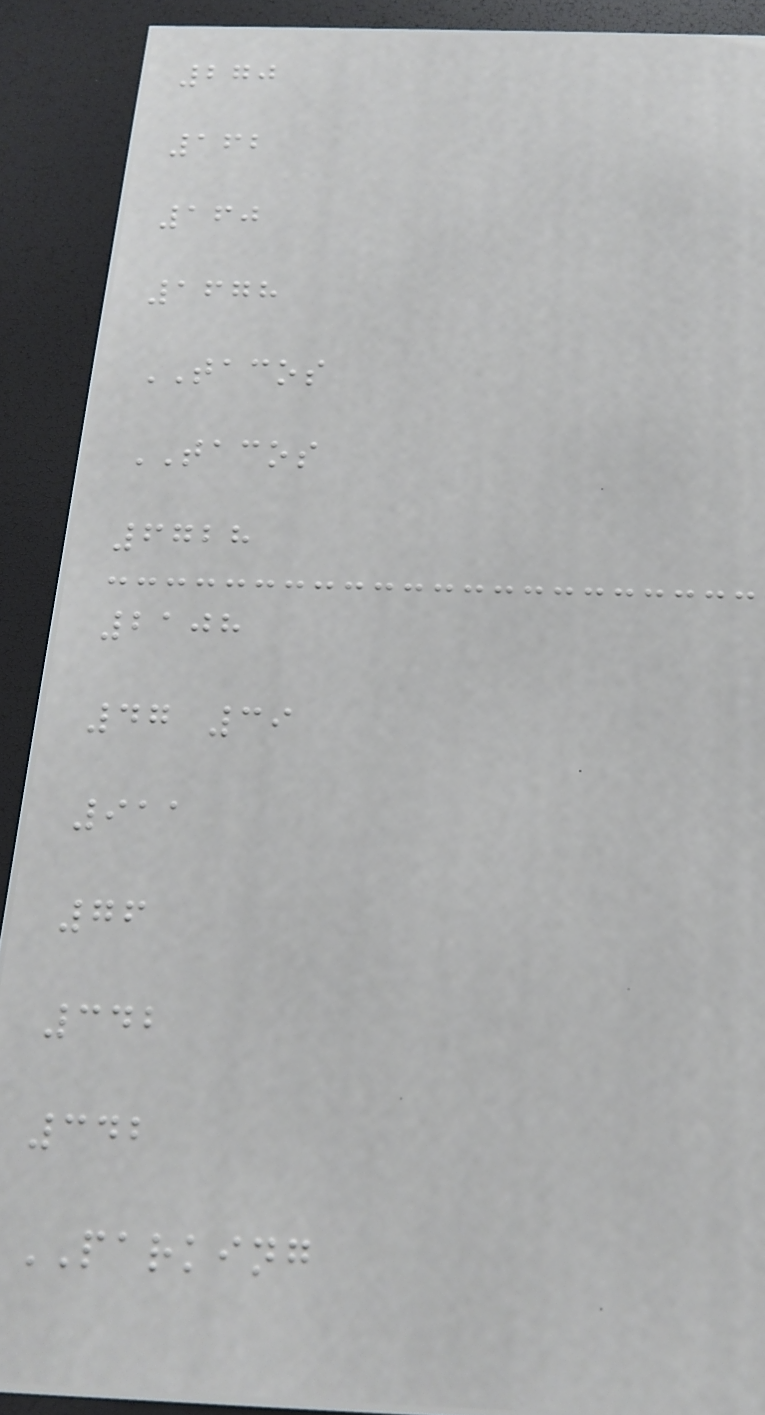270
162
160
1678
TACOS
TACOS
6728
2108
47 39
911
76
342
342
PARKING
